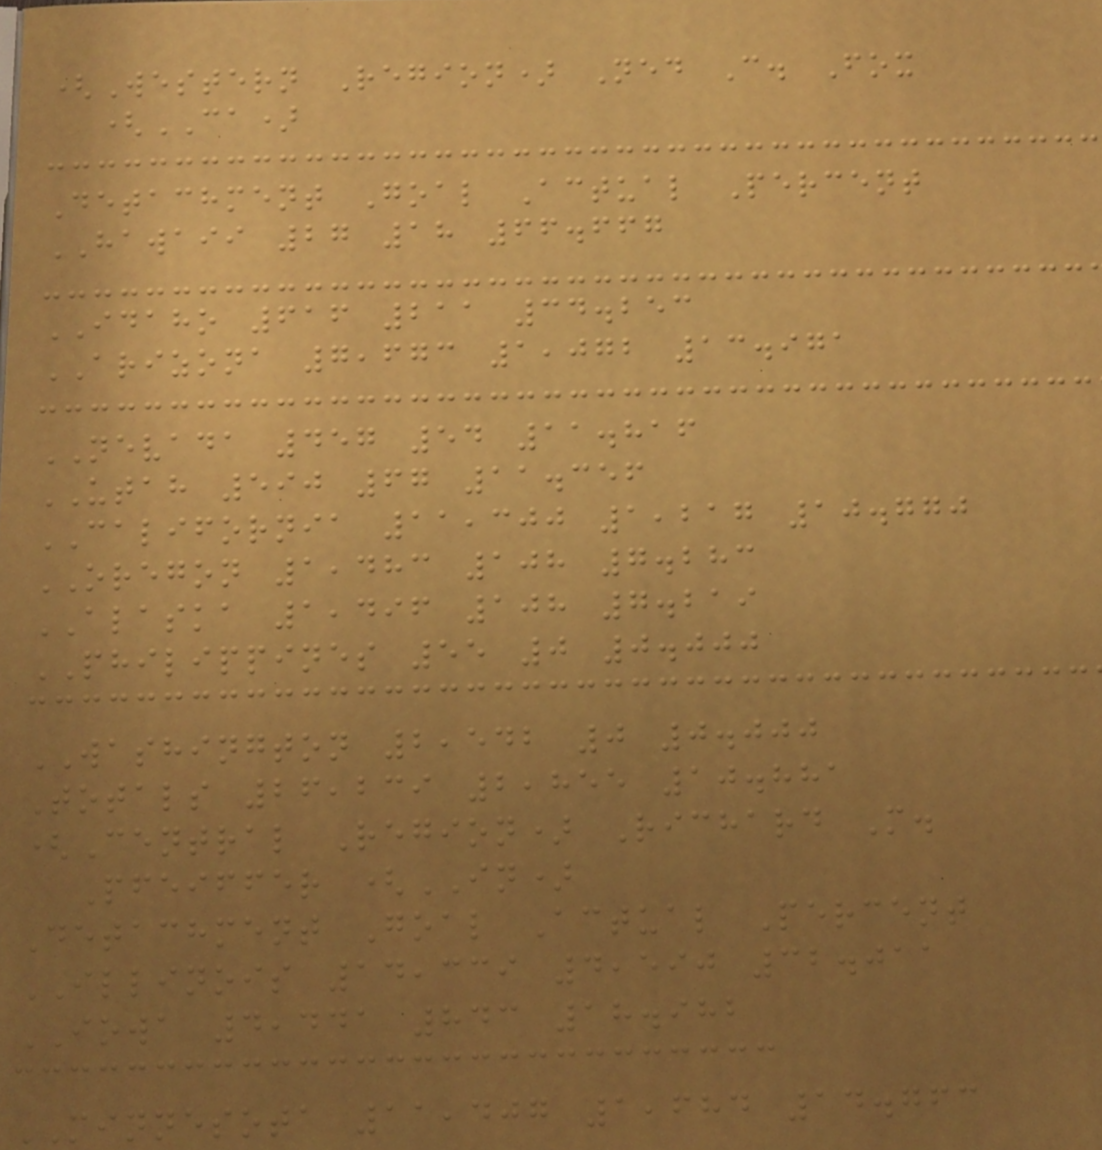(Western Region) Ned C. Fox
(CA)
Detachment Goal Actual Percent
HAWAII 27 18 66.667
IDAHO 616 211 34.253
ARIZONA 7,673 1,072 13.971
NEVADA 457 54 11.816
UTAH 590 67 11.356
CALIFORNIA 11,300 1,217 10.770
OREGON 1,483 108 7.283
ALASKA 1,496 108 7.219
PHILIPPINES 55 0 0.000
WASHINGTON 2,542 0 0.000
Totals 26,239 2,855 10.881
(Central Region) Richard M.
Pfeiffer (IN)
Detachment Goal Actual Percent
ILLINOIS 14,339 4,590 32.011
IOWA 4,441 843 18.982
MINNESOTA 11,407 1,684 14.763
